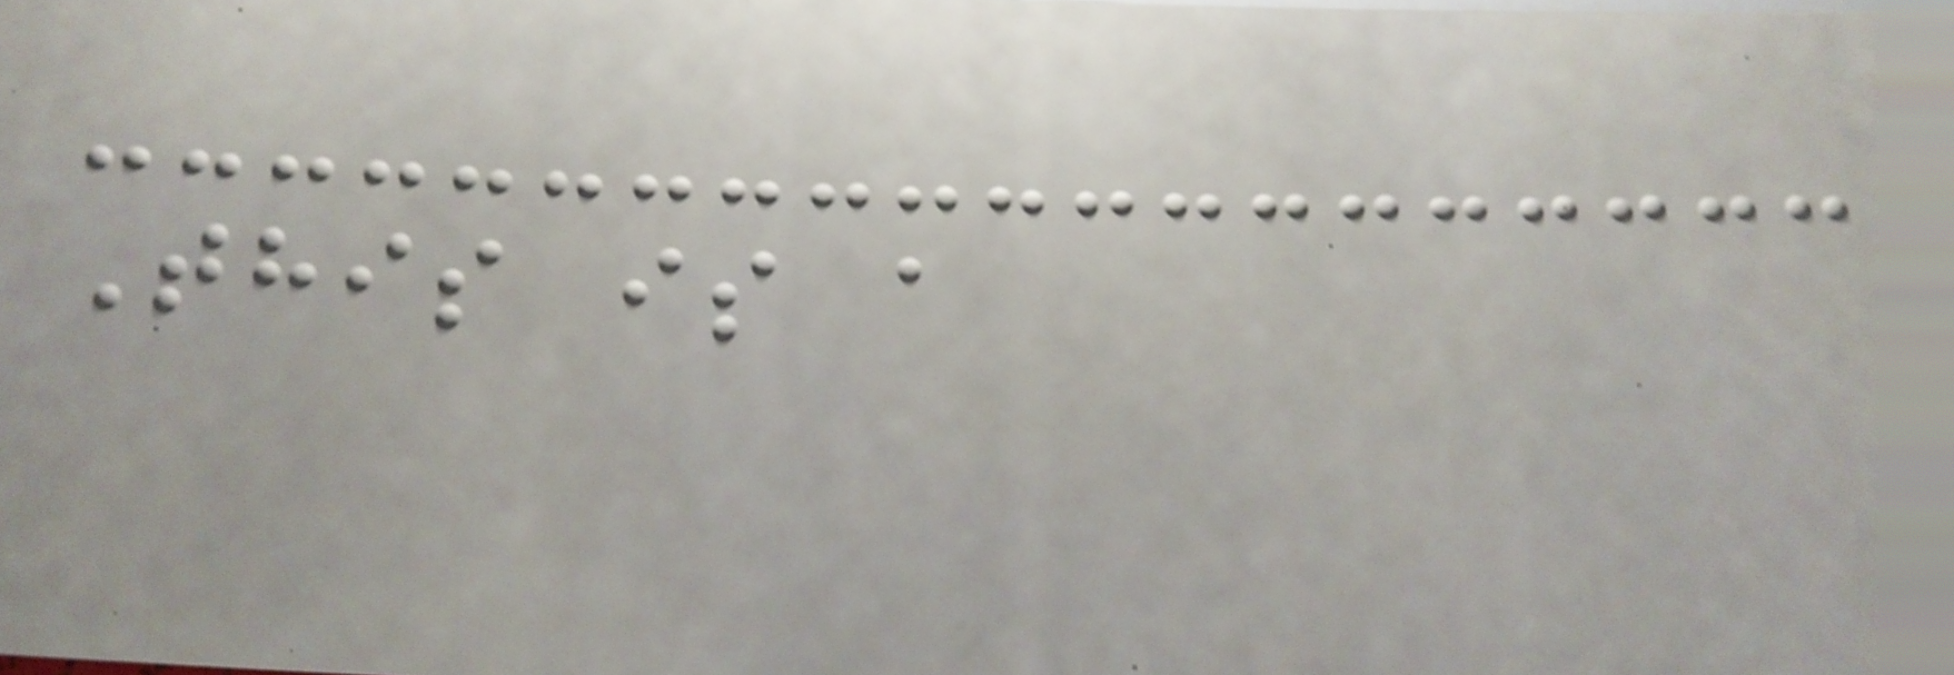This is a
